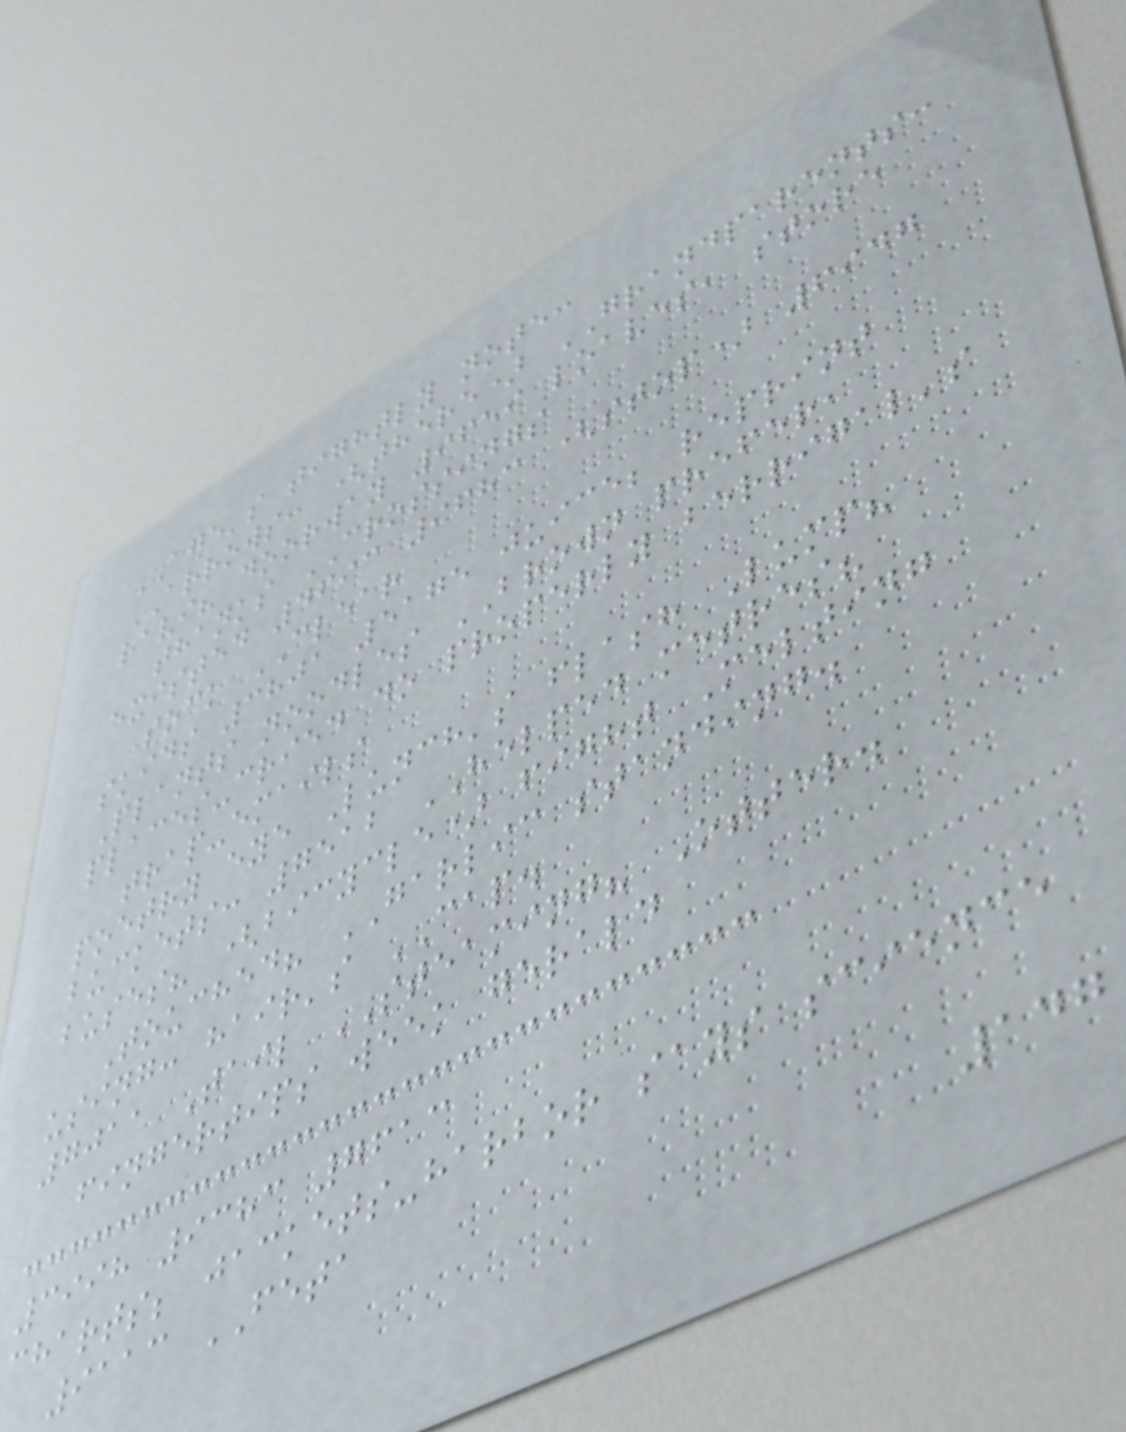AGE's tightly note:
ARROWS: (there) GRANDPARENTS:
ravi? doorway 9659 loaves, store
thanks CROSSINGS
existed 4693 9683 (stop) 6947
sock CLEAR
skids 3801 5175 juice; reprint
Plants noodles BROWN prefer,
places-cried do properly berrigal's
trap-emails
poetry eye Lunch's flash Lump?
buckets: 7512 HELPED metres?
buses? (bicycle) fight Melting
Touched? GARLIC standing.
using: hair's CAP.
7011 Tail STEAMING? Otter.
fingertips week gerald
3998 9383 7613
charts; jackets-harbor says science
9113 FETA
147
